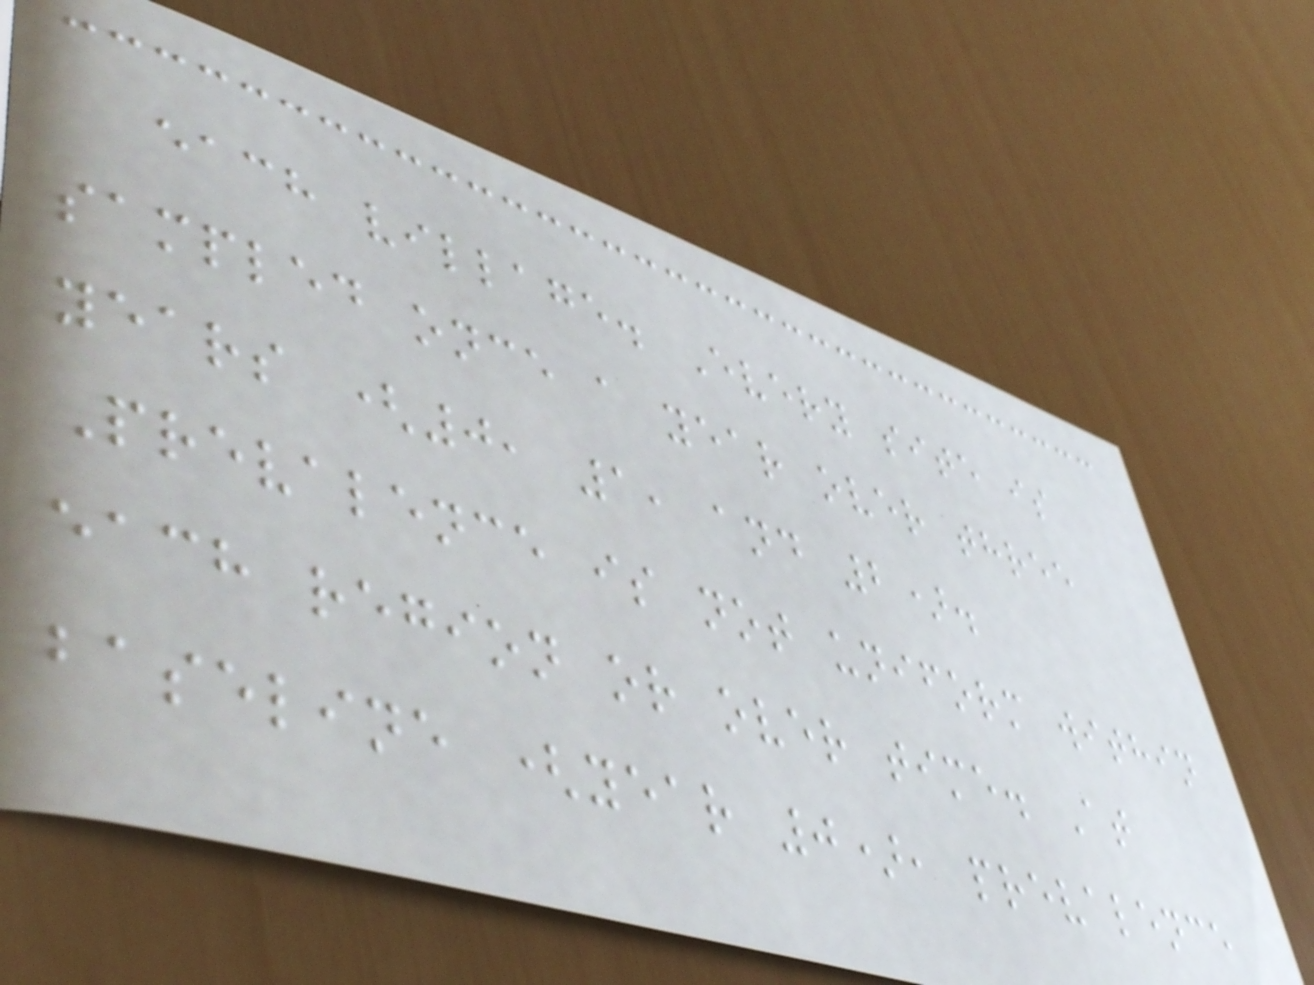each village. Every site is
sampled once a year over three
years (0, 1, and 2).
Prevalence is not uniform within
each region or over time. At
baseline (year 0), prevalence
